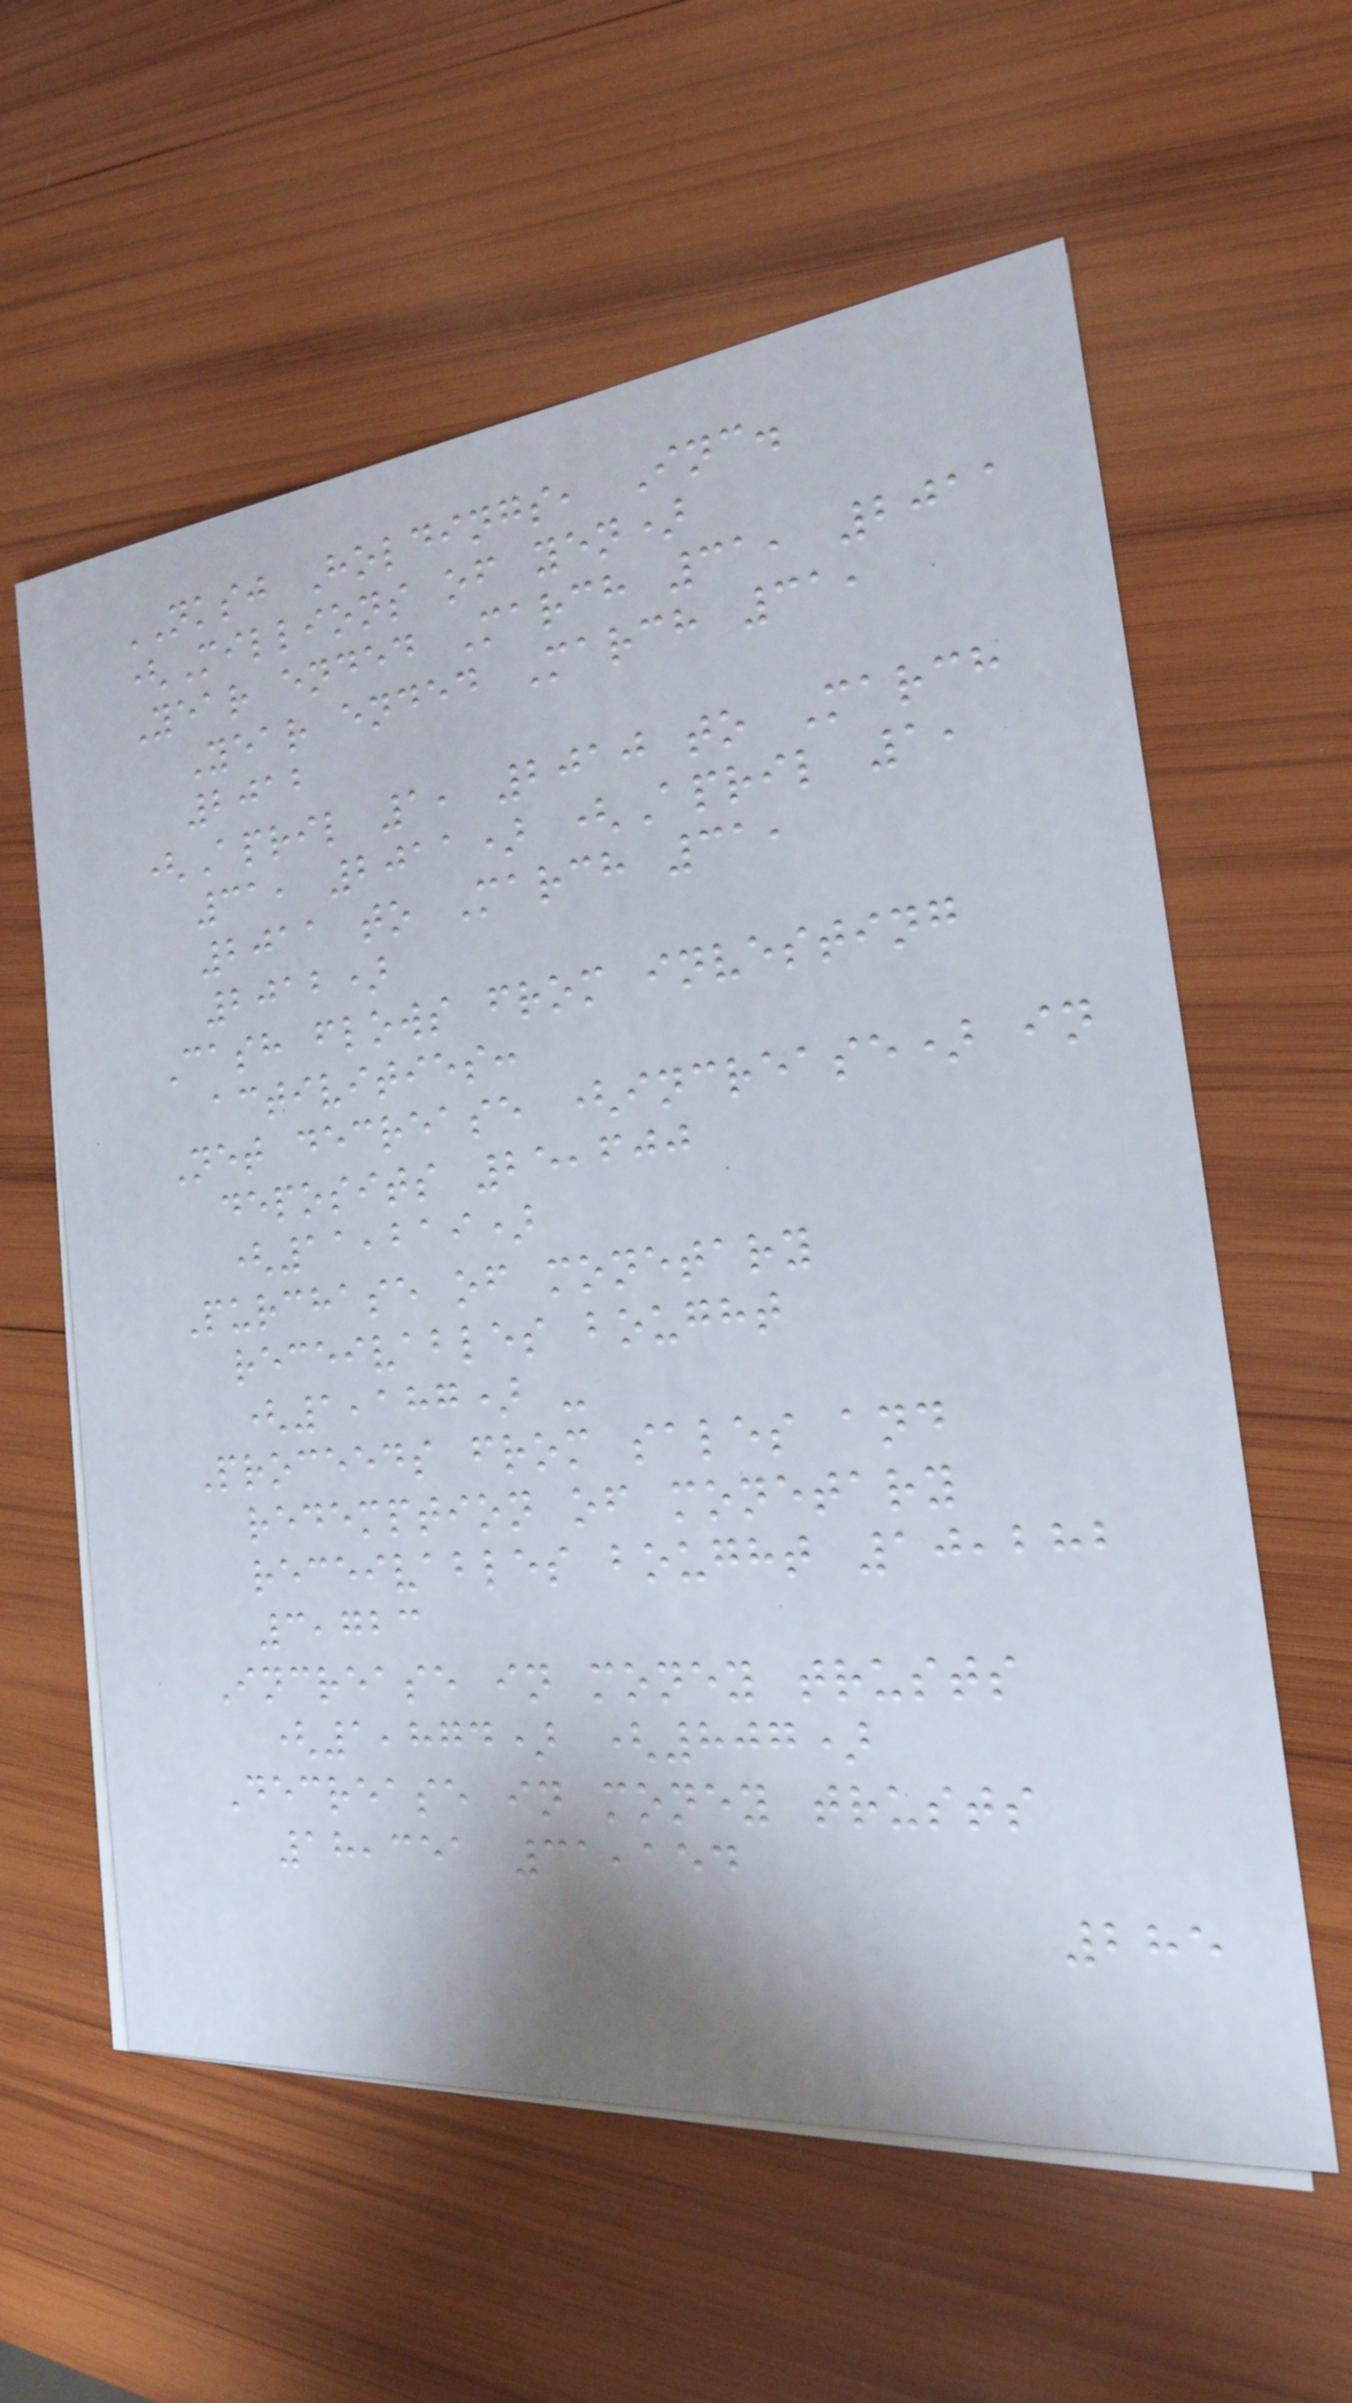NKSJ Holdings, Inc.
(Millions of yen)
Year ended March 31, 2011
Year ended March 31,
2012
(April 1, 2010 to March
31, 2011) (April 1,
2011 to March 31,
2012)
Cash flows from investing
activities:
Net decrease (increase) in
deposits 25,600
(11,219)
Purchase of monetary
receivables bought
(1,187) -
Proceeds from sales and
redemption of monetary
receivables bought 10,282
3,723
Increase in money trusts
(1,874) (807)
Decrease in money trusts
18,351 31,154
285
